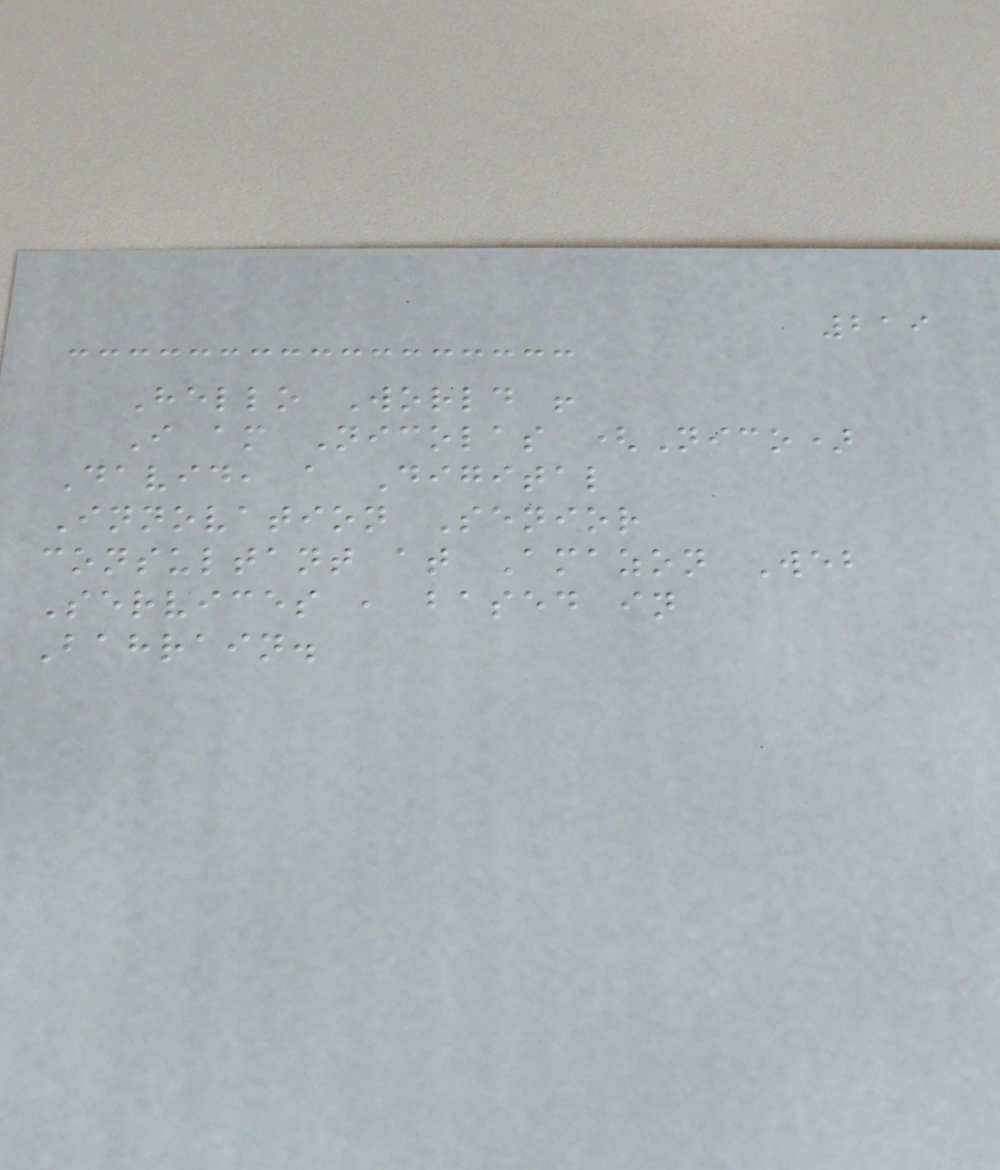219
Hello World !
I am Nicolas (Nico)
David, a Digital
Innovation Senior
consultant at Amazon Web
Services , based in
Bahrain.
